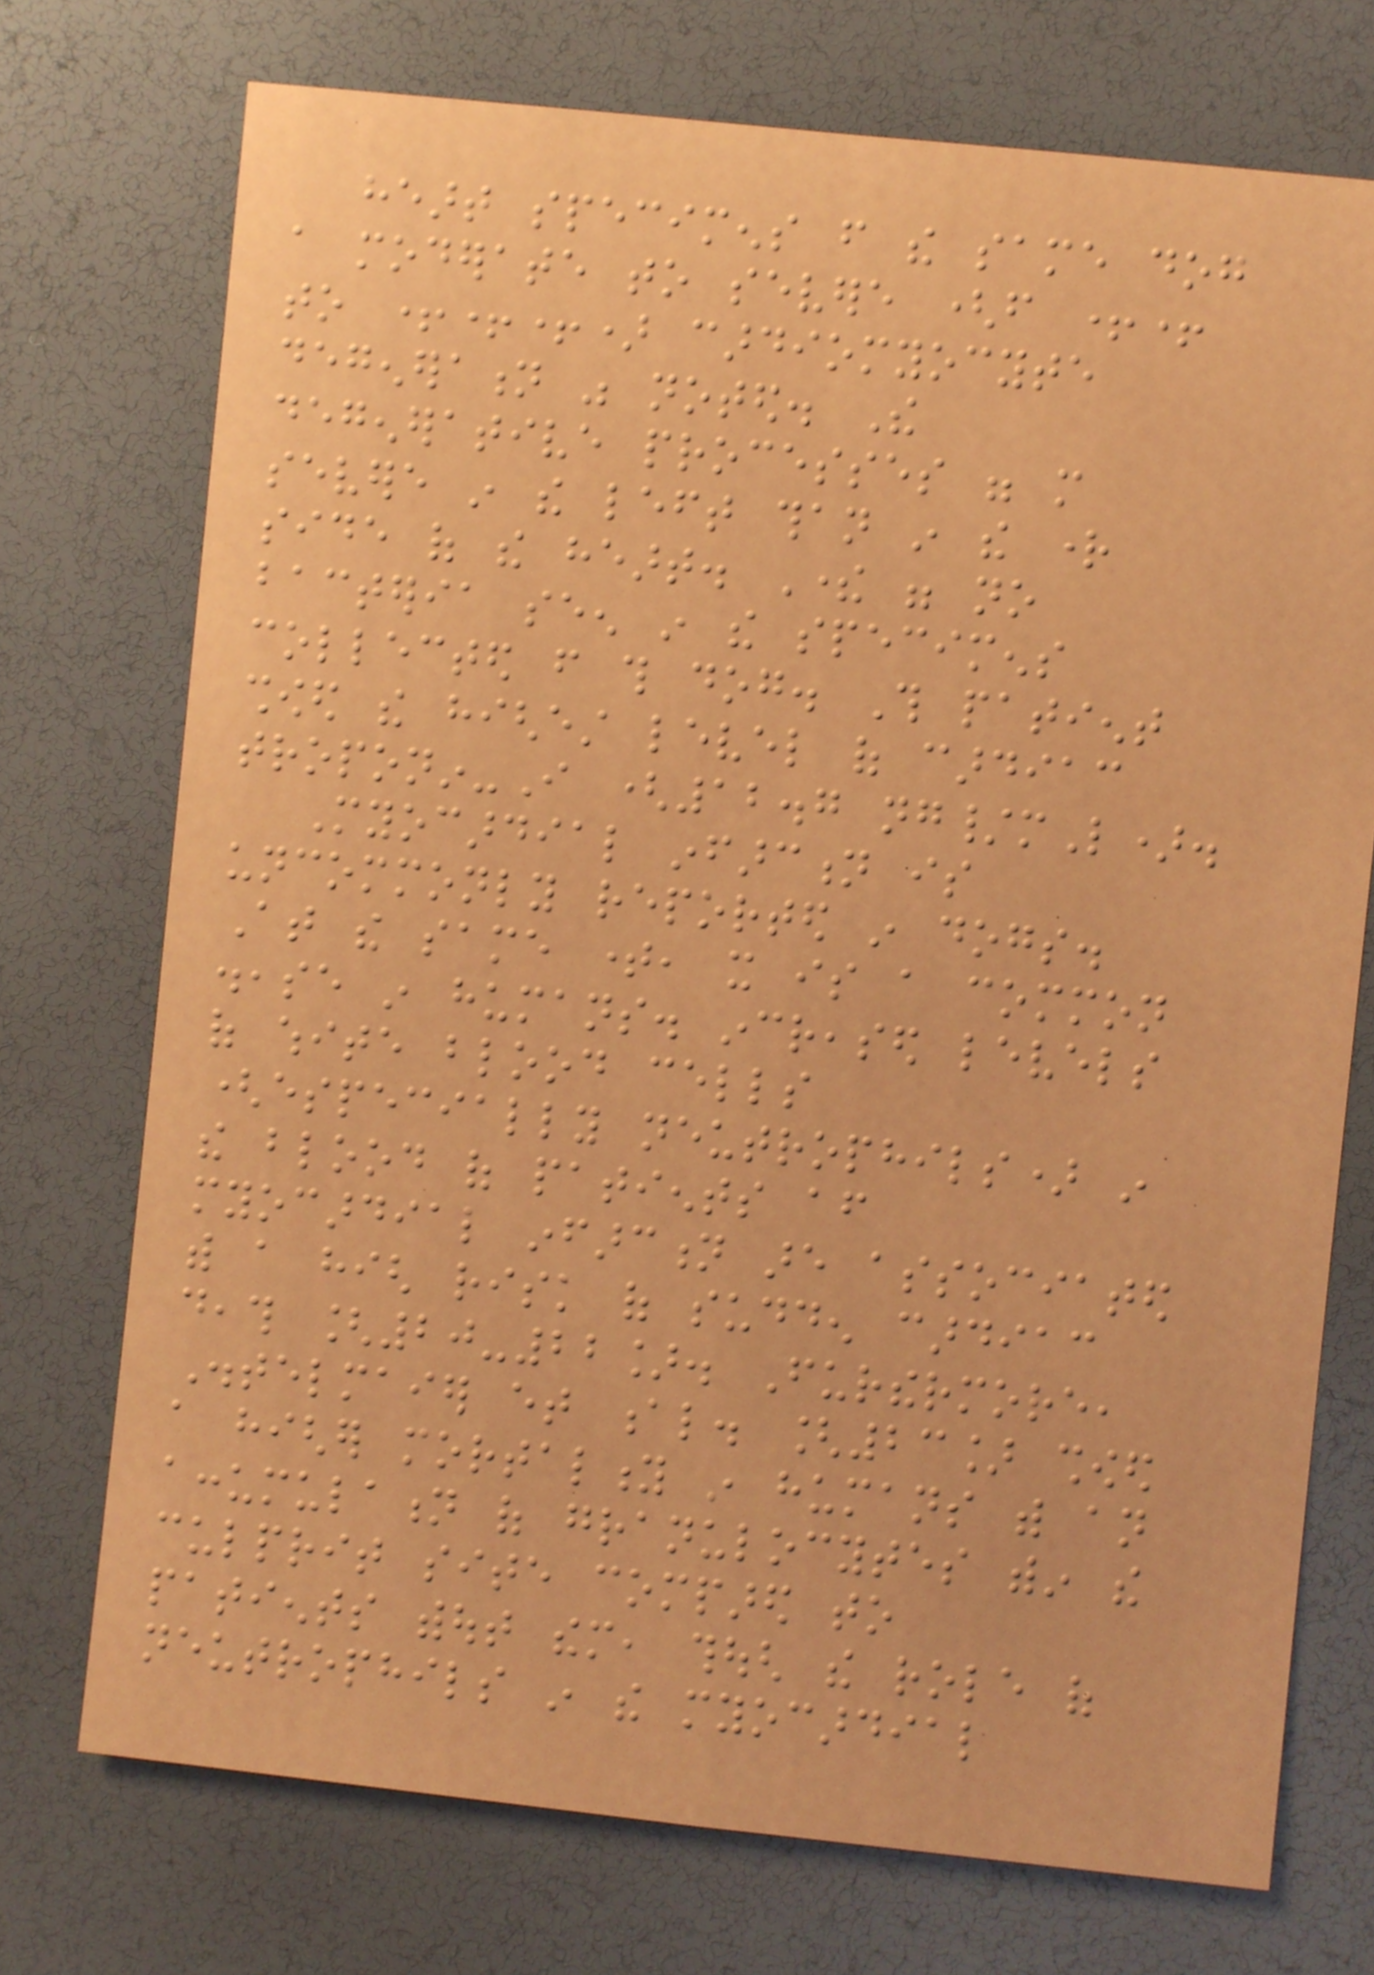heart specimens from the same dog
a moderate to severe (from ++
to +++) cardiomyocyte
degeneration was noted. The
degenerative processes were more
severe in the left than in the right
side of the heart. There were no
bacteria seen in the specimens
collected from this dog. This patient
showed the highest level of cardiac
troponin-I (12.7 ng/mL).
Myocardial infarction is
uncommonly reported in dogs.
At the same time, it is a common
disease in humans. increased levels
of white blood cells
(especially neutrophils) in
the blood of patients after
myocardial infarction are associated
with a high risk of sudden cardiac
death [20-22]. Furthermore,
Distelmaier et al. [23] showed
a higher mortality in humans with an
accumulation of granulocytes within the
culprit site compared to
patients without them, though the role of
neutrophils in the myocardial
